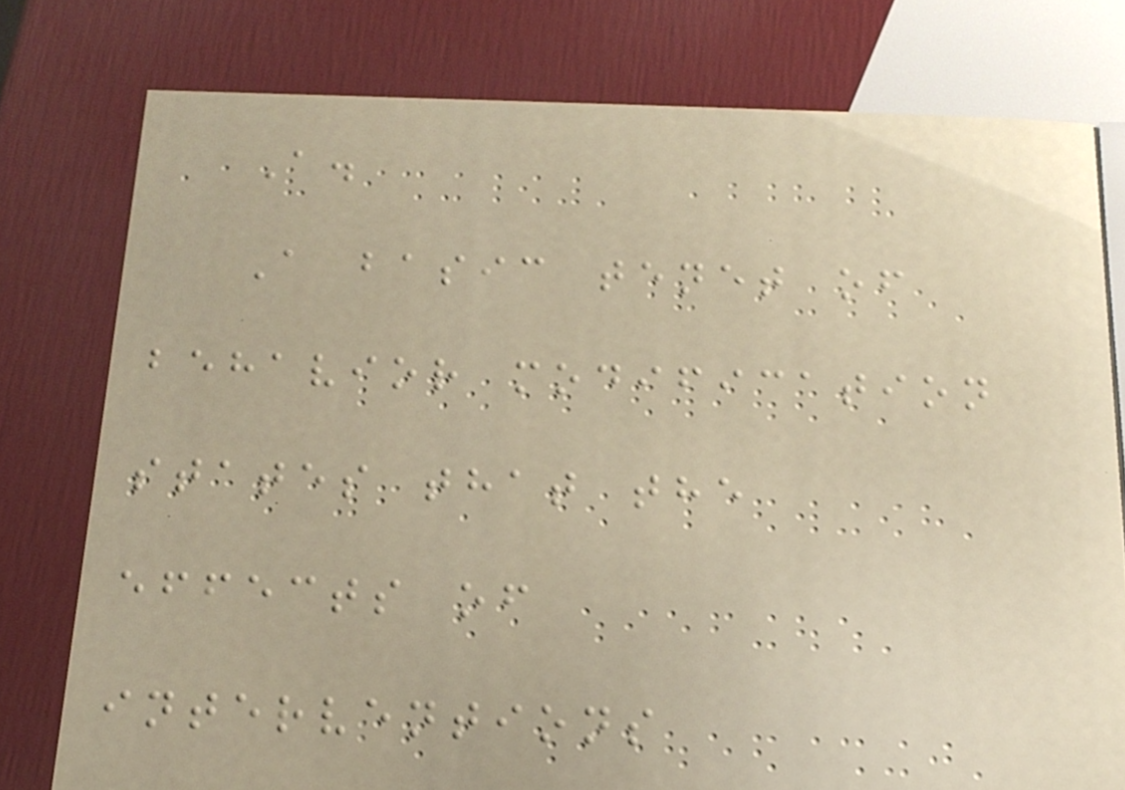A.
A basic tenet of
behavior modification
states that the
effects of
interventions
